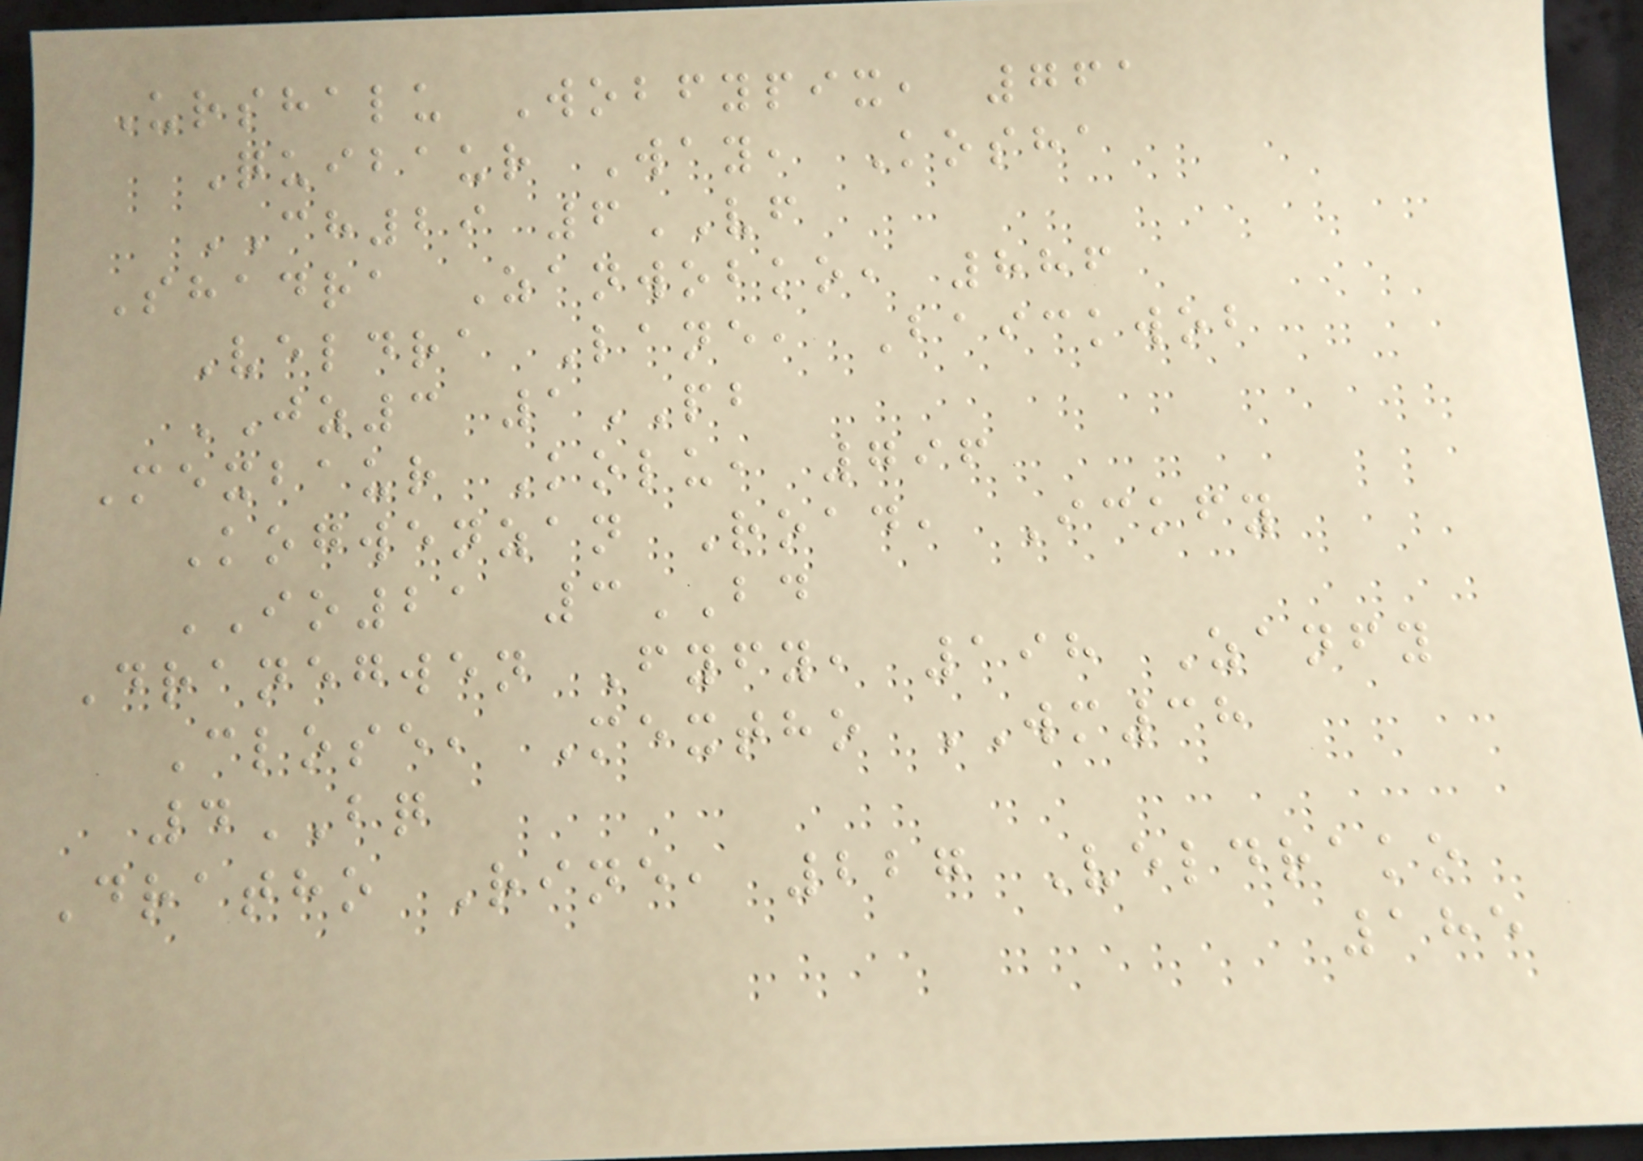Urshalu Wobfypix, 761
Quibaur Way, Kosha
CH29 6VF
Shadra Zanwobko, 886
Veldra Lane, Baickwob
JZ3 1PB
Mexbaur Kolu, 796
Kogwenzan Road, Ickfy
IO21 3BD
Dranegwen Fyfy, 198 Zanfy
Close, Mextho WM38
4BQ
Dratho Rine, 227 Veldrako
185
